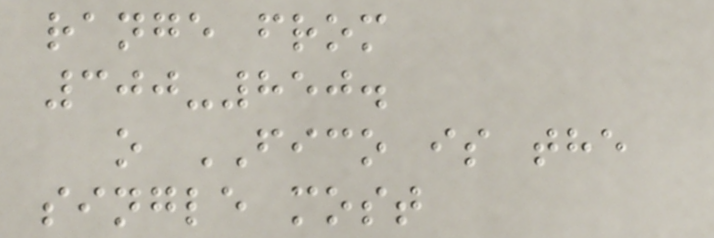range from
300-850.
o FICO is the
single most
